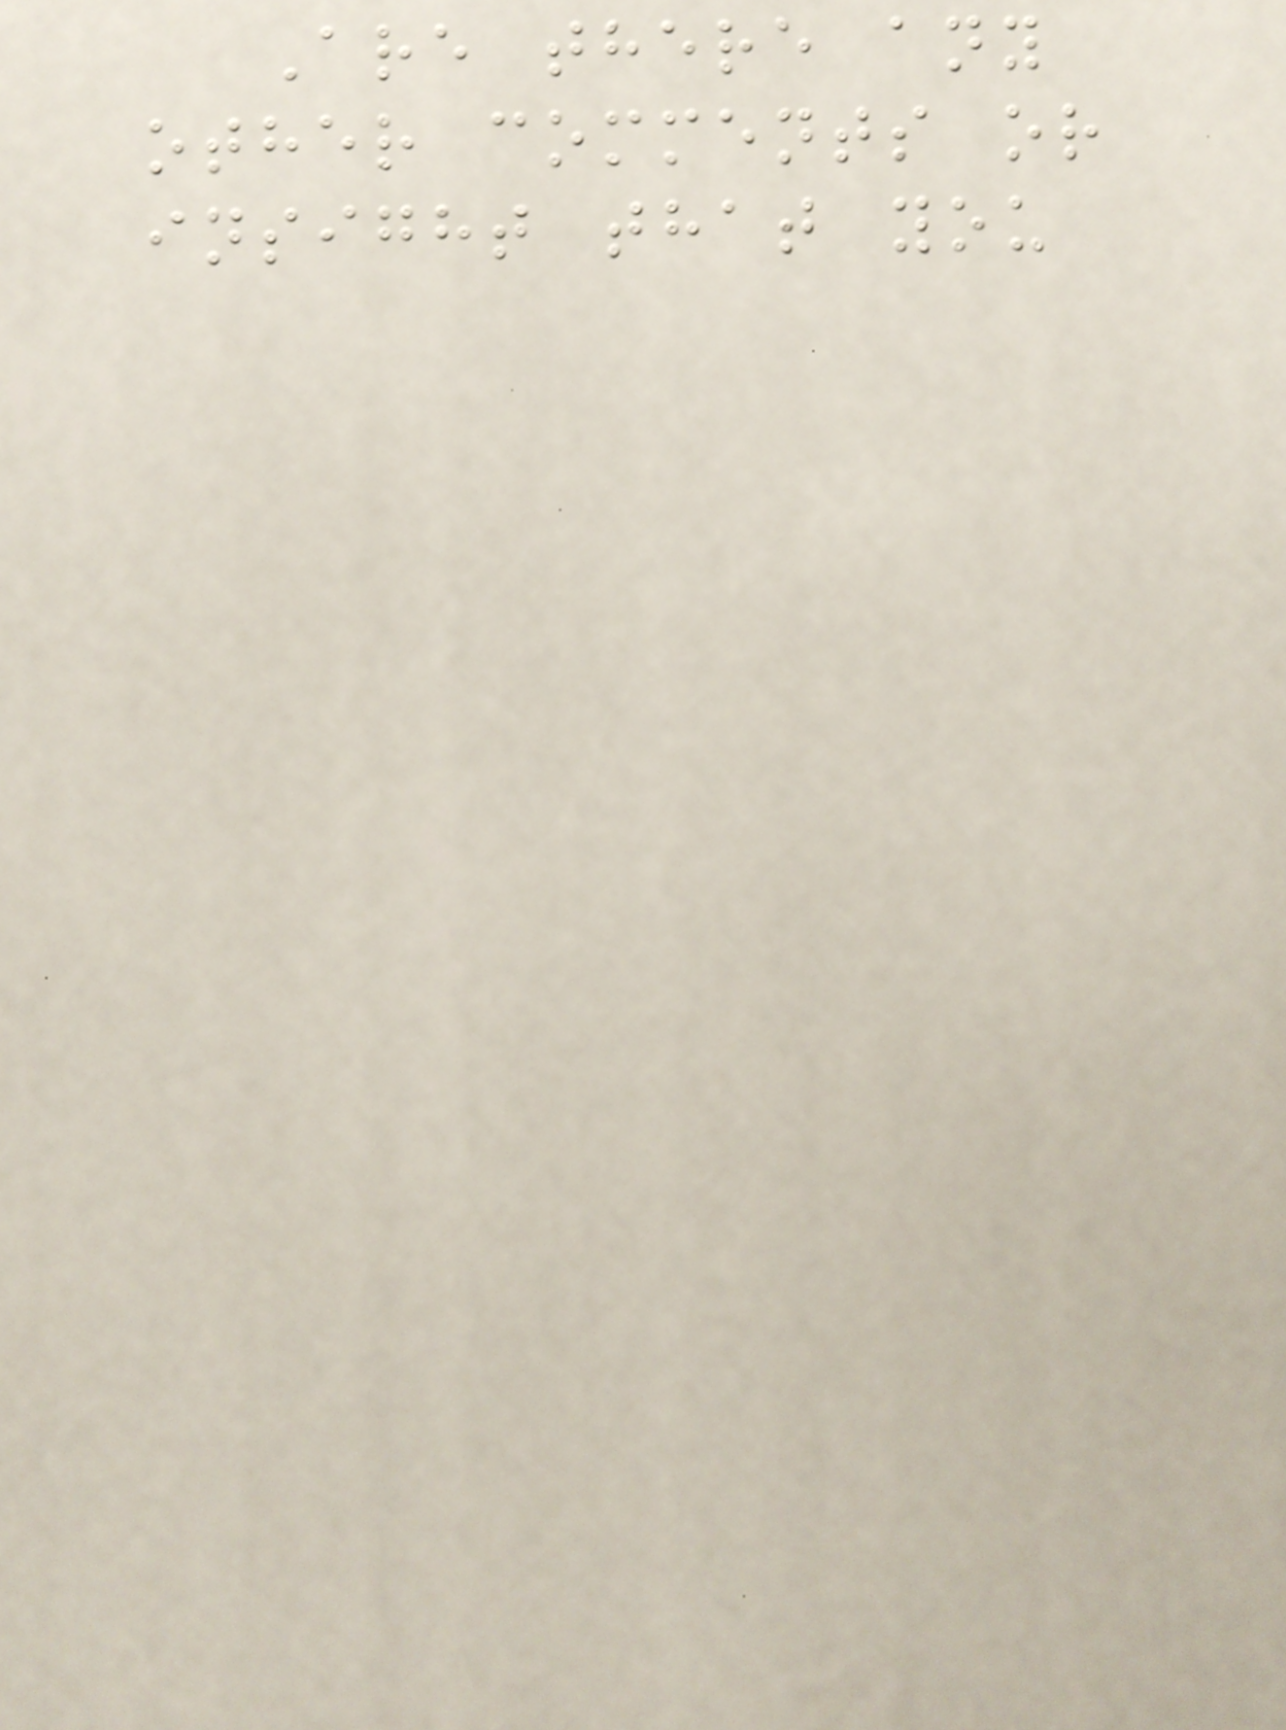Are there any
other comments or
insight that you
